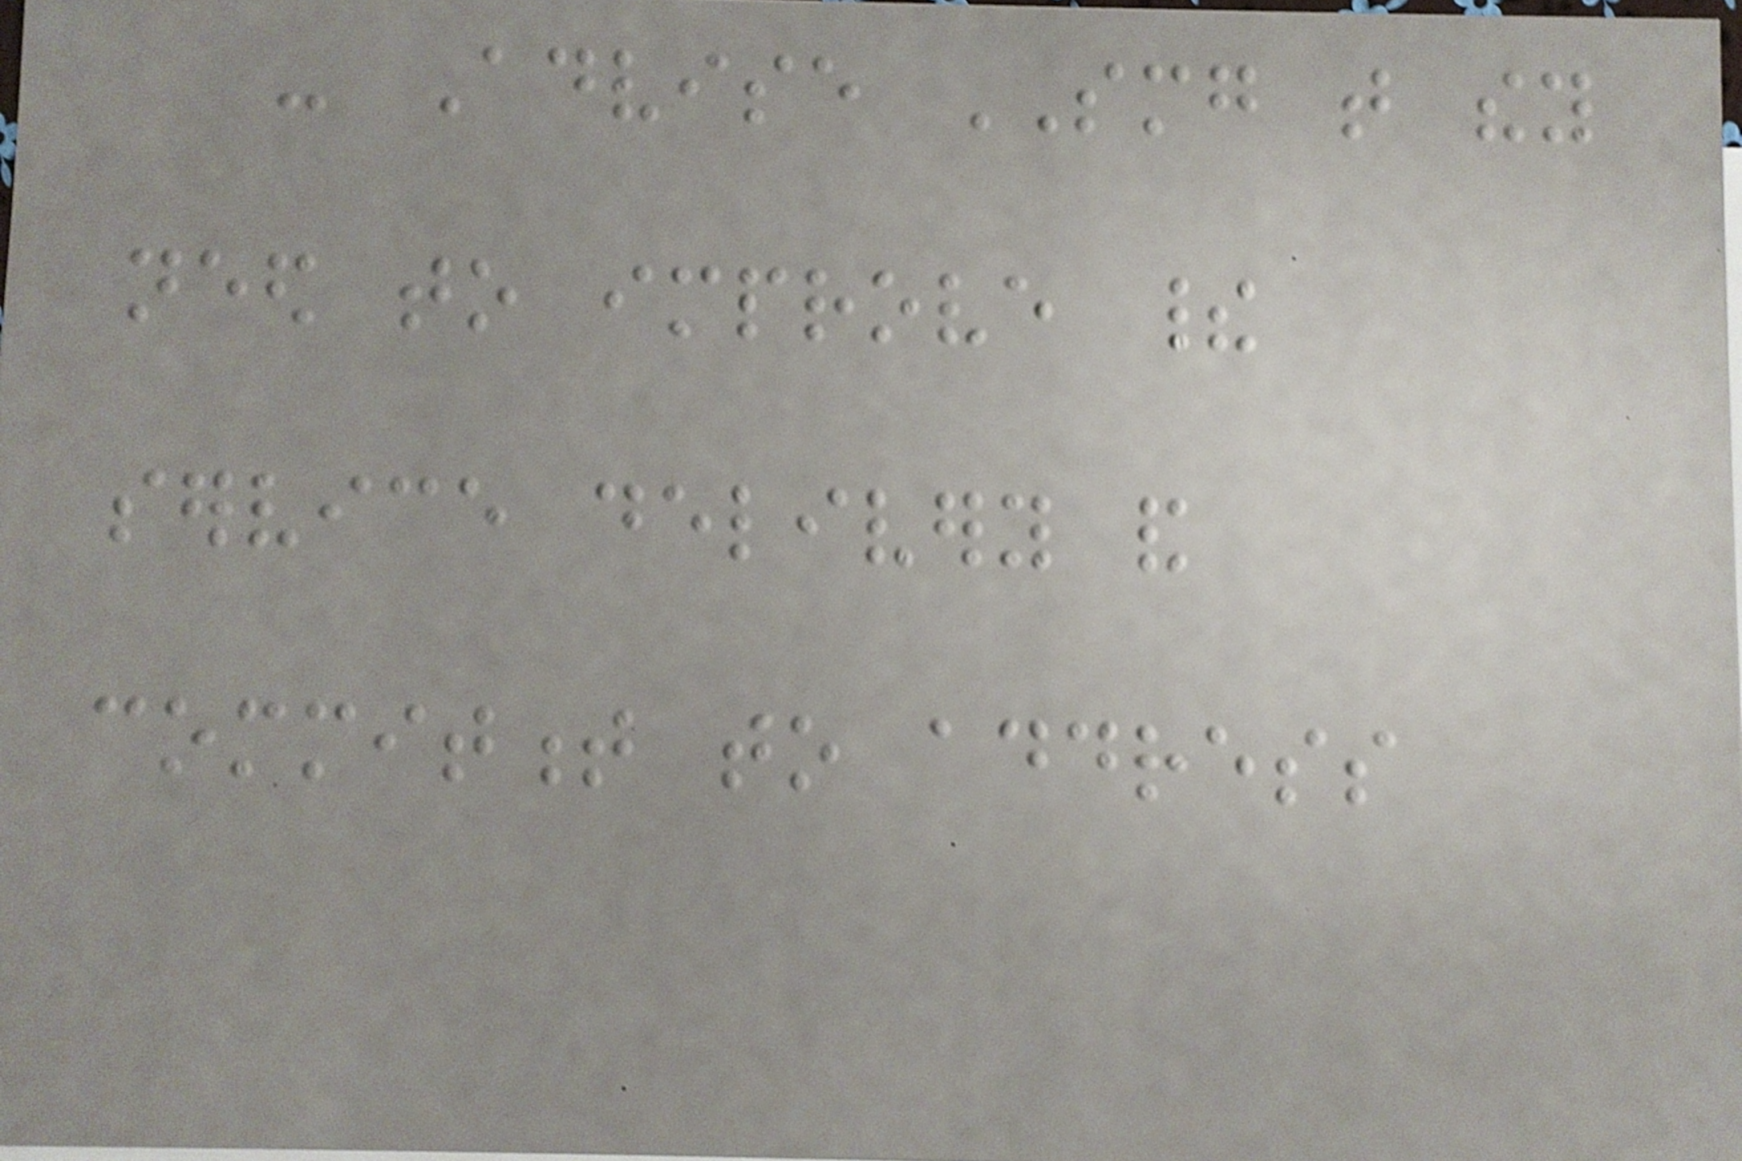- Advise SMG that they
need to improve their
service delivery and
commitment to address
